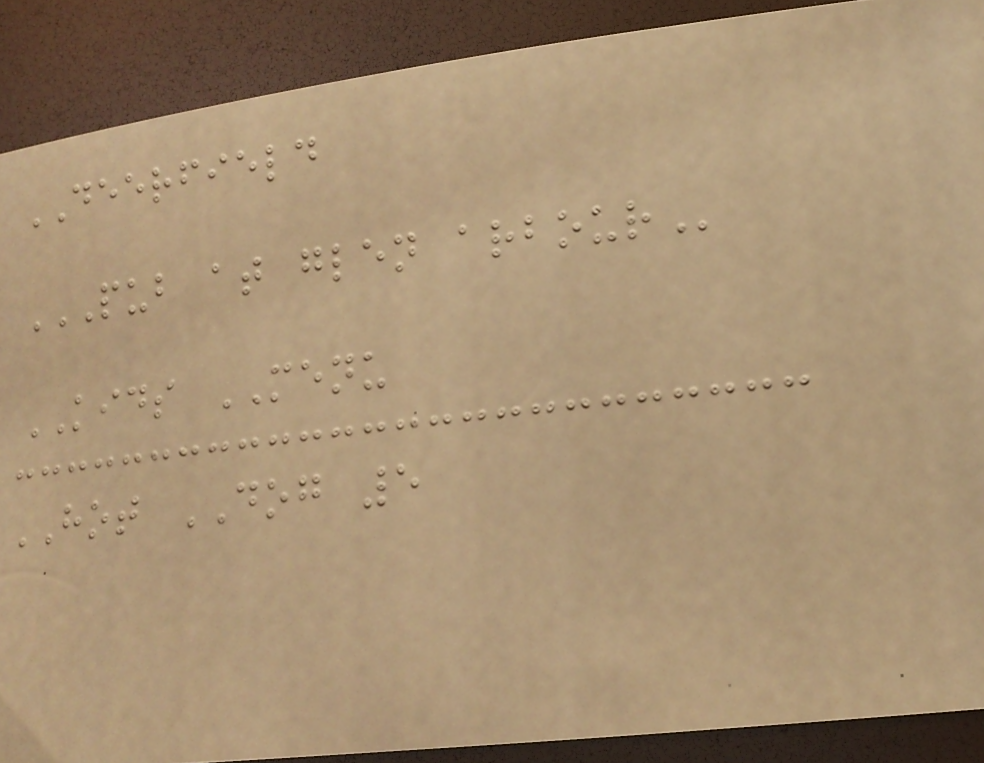DEERFIELD
PUB AT GLEN ARBOUR
KIDS MENU
HOT DOG 5
